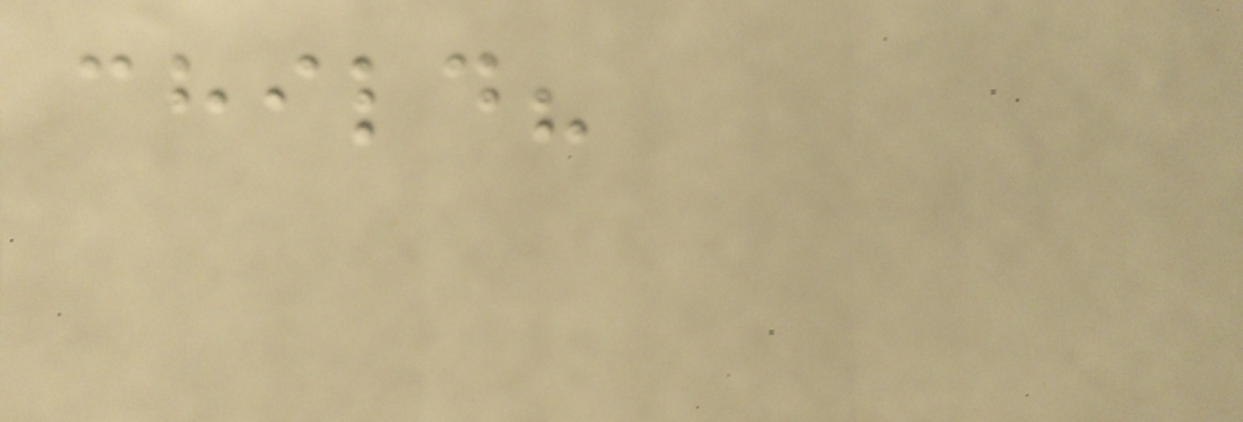child?
